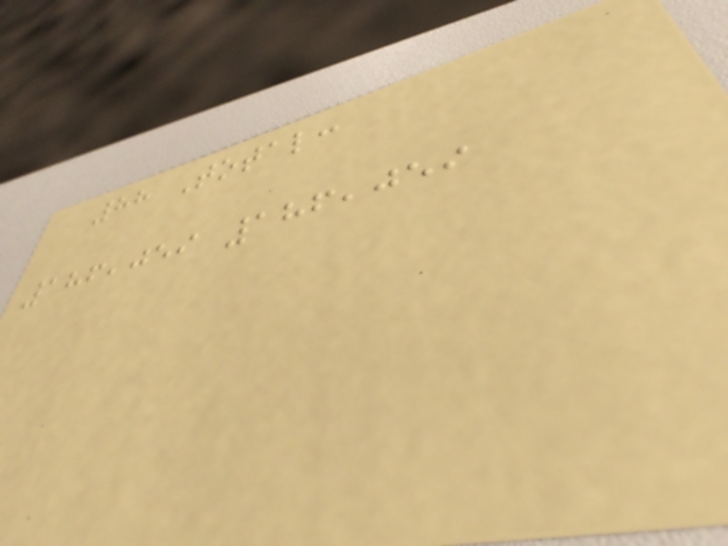88 Total:
186,059 186,059
